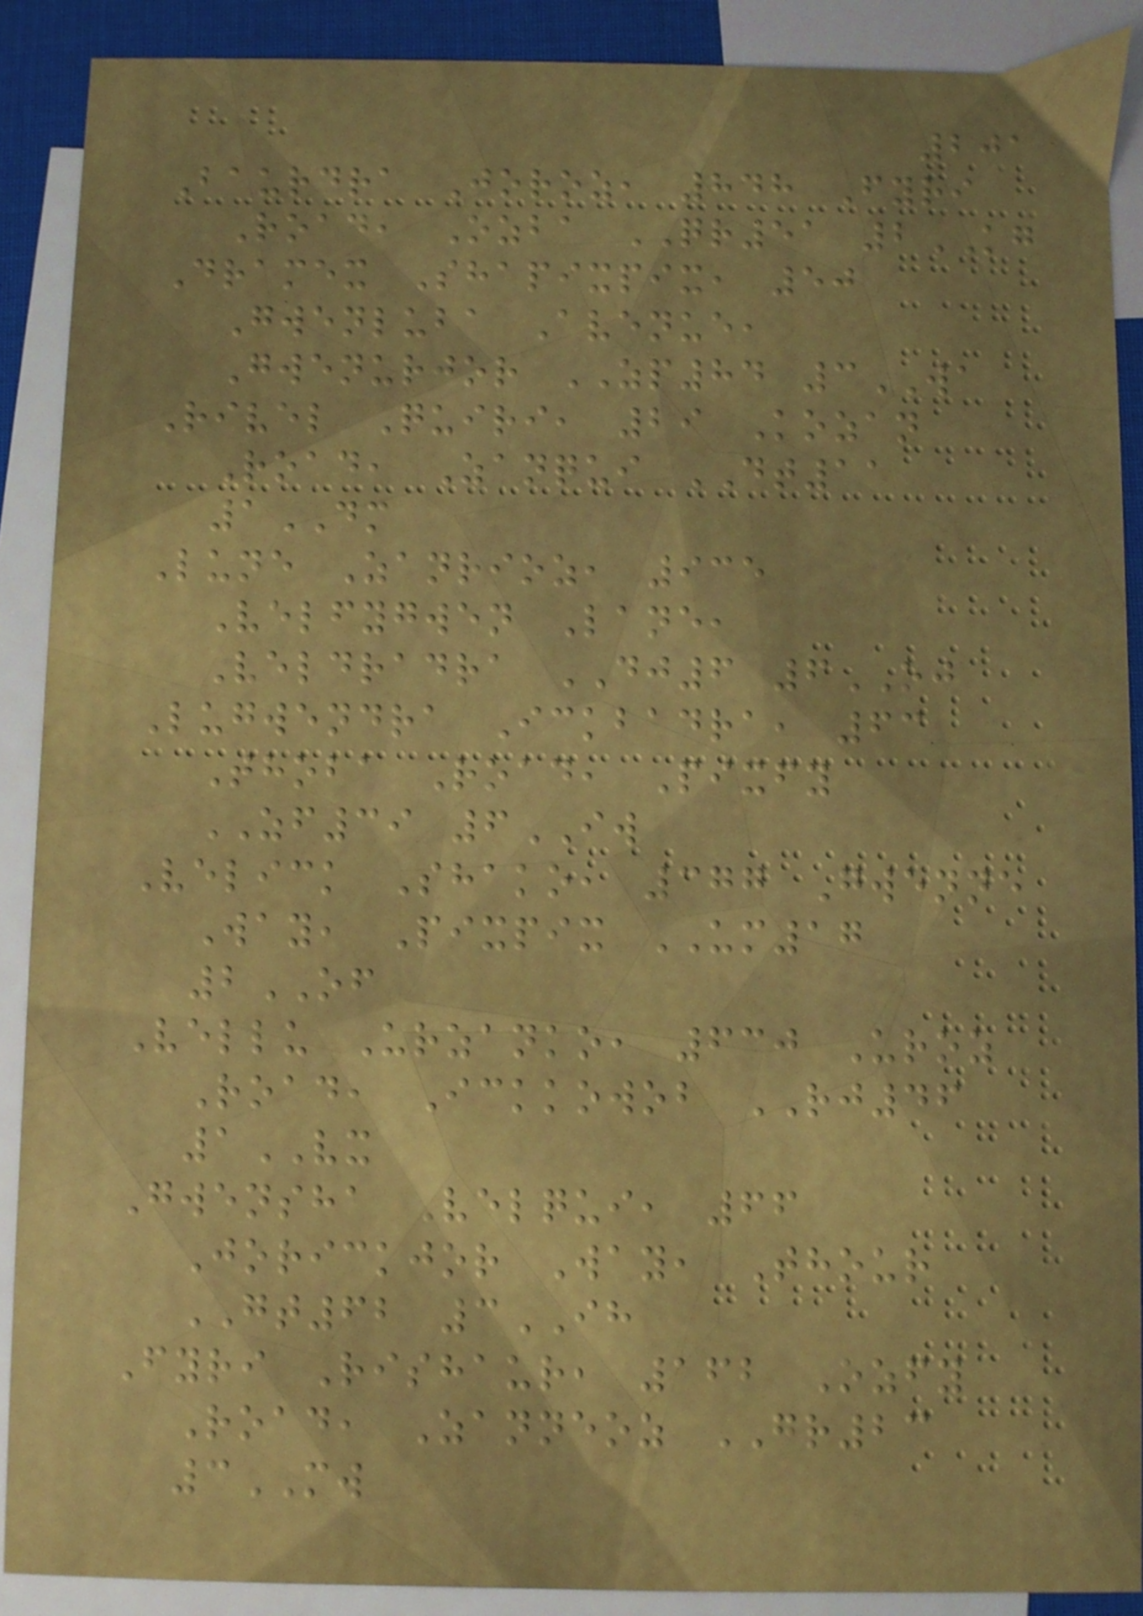201
Baurdra Joroz, 848 Fyri
Road, Ozba QR51 2KG
Dramex Shapixpix, 50
Gwenluba Avenue,
Gwenurjor ZP84 3WA
Rivel Quiri, 29 Kozan
Road, Zanqui DT11
1DM
Lune Zanrioz, 935
Velfygwen Lane,
Veldradra DJ6 6OJ
Lugwendra Ickbadra, 63
Thoba Road, Pixfy
ZF39 6IW
Velick Shako, 377 Gwenne
Way, Pixpix UM17
2OF
Vellu Urzanko, 630 Uroz
Road, Ickkowob RJ46
1VX
Gwensha Velqui, 66
Jorickjor Way, Thour
GT62 3IH
Fyri Rishaur, 162 Ozfy
Road, Zanneoz GR23
3MW
